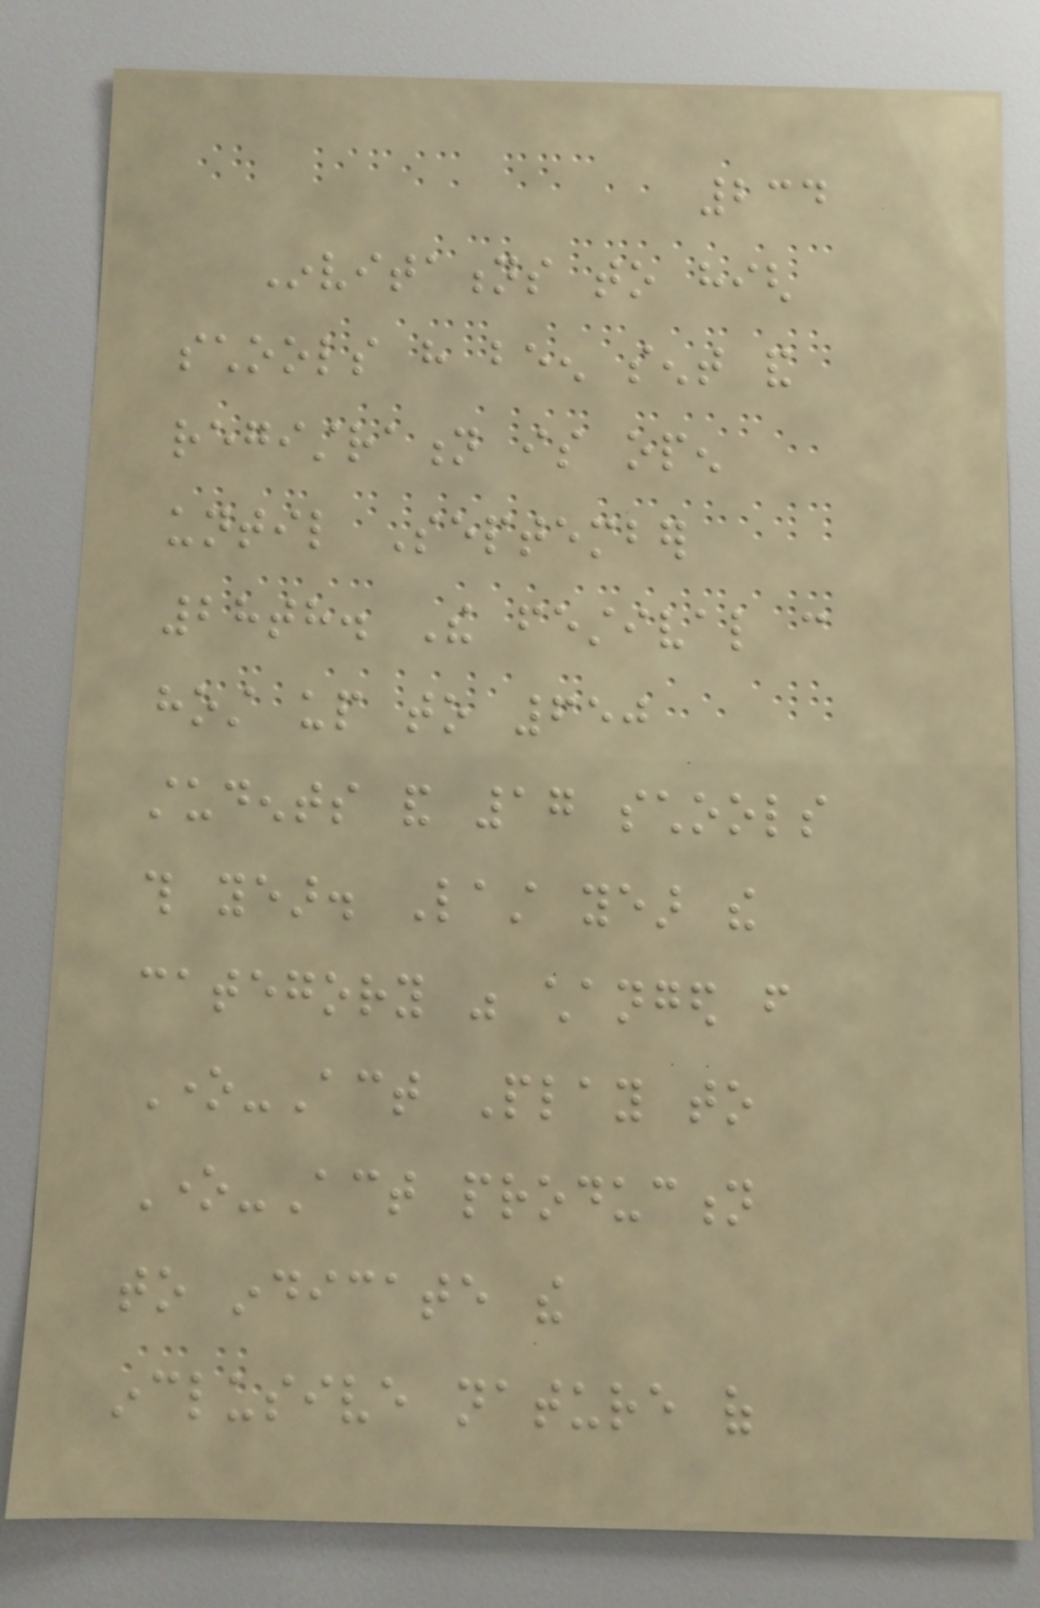234
Invitations to high
schools have been sent and
registration is open
until September
28th. The festival can
host up to 650
students and 17 schools
this year. Last year the
category was changed from
One-Act Play to
One-Act production
to indicate the
inclusive nature of
